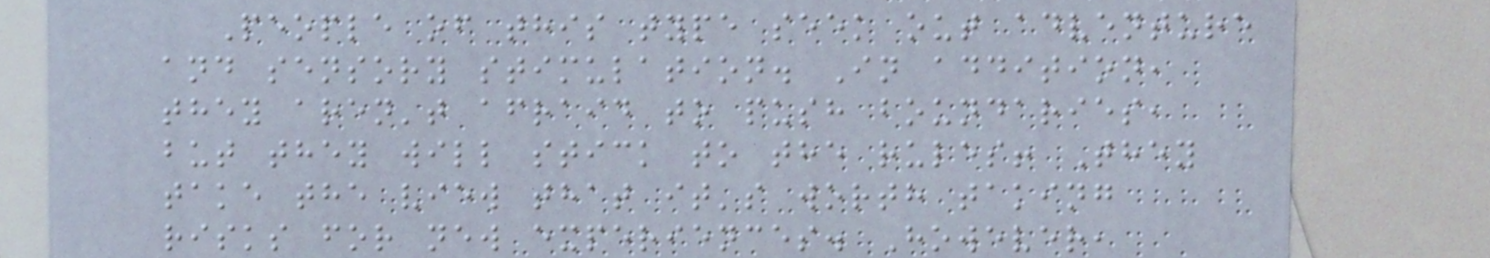People of this type seek out adventure
and sensory stimulation. In addition,
they aren't afraid to push boundaries,
but they will stick to the rules! They
take the view that it's worth taking
risks for new experiences. However,
